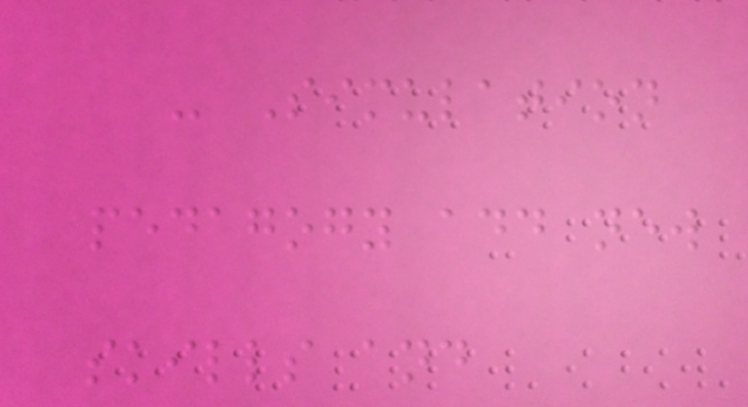- Simulation
pedagogy add new
skills and
